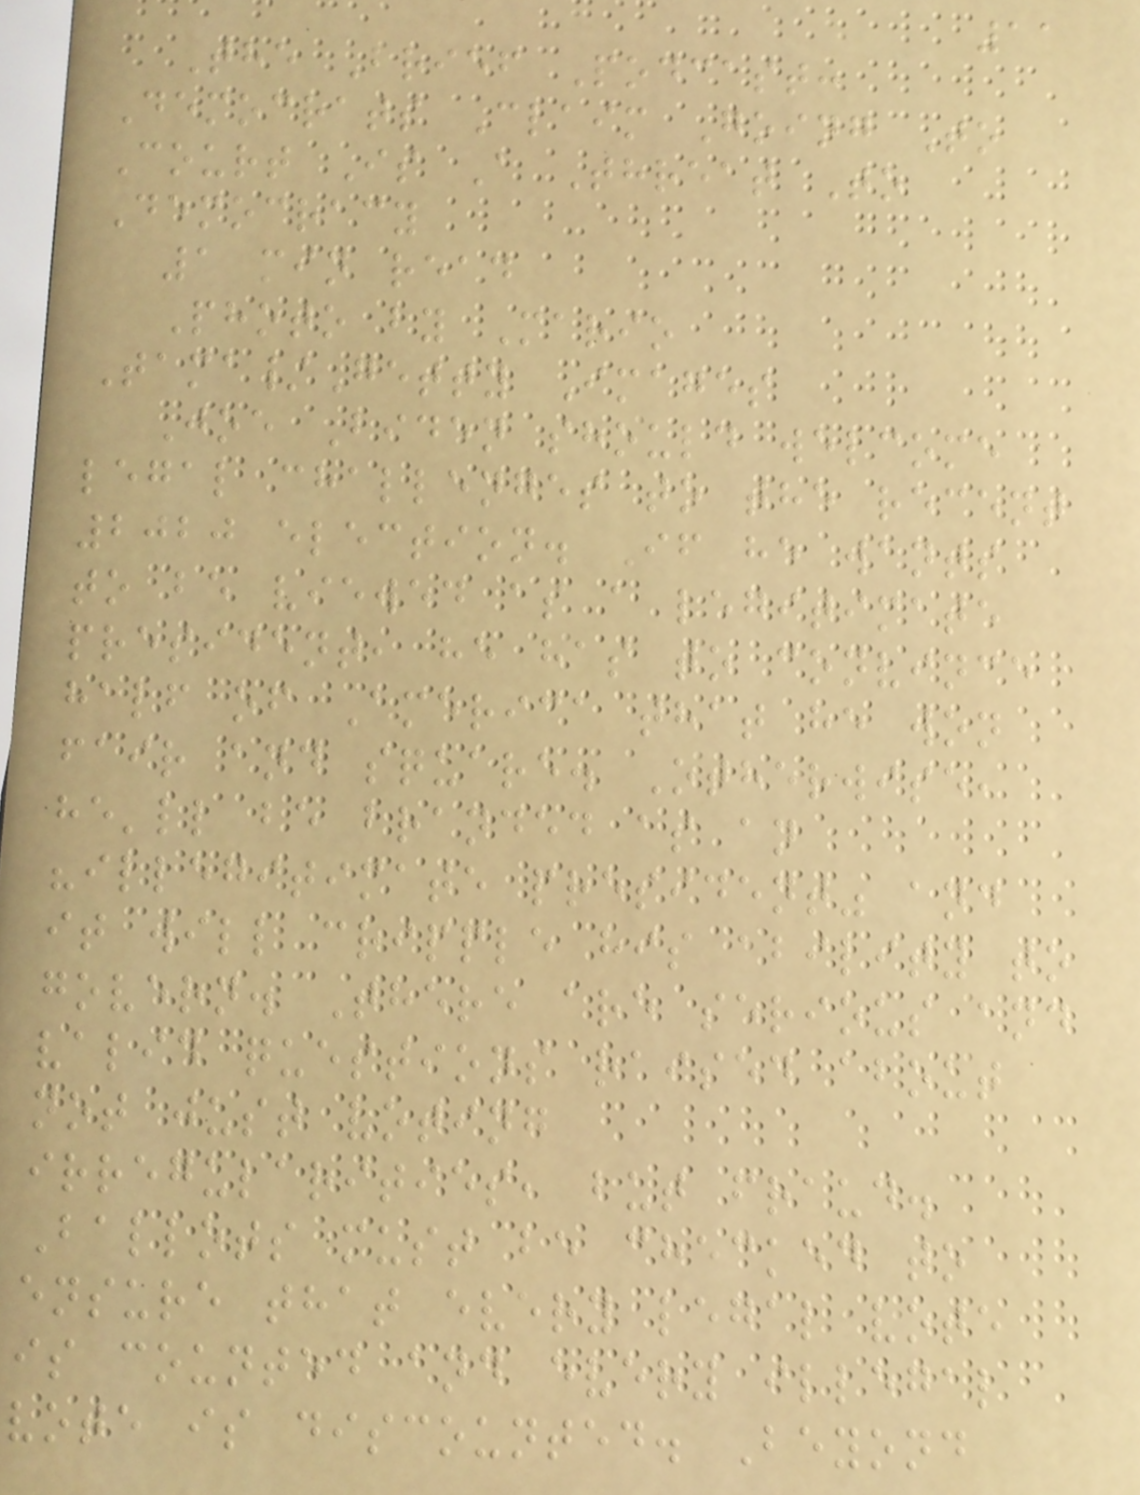11
The Brief Podcast:
Democrats Claim Going To
Court Is A Threat To
Democracy
1 min read
Photo by Mario
Tama/Getty Images
Joe Biden should welcome
legal challenges to the recent
2020 election. If he wants
to be viewed as a legitimate
president, he has to convince
half of America that he won
fair and square. Otherwise,
he'll be branded as an
"illegitimate president" and
it will cripple his ability to
govern. There are serious and
valid questions raised about
not just voting
irregularities, but fraud.
Ballots must be checked to
ensure that every legal vote
is counted and every illegal
vote is discounted. Beyond
